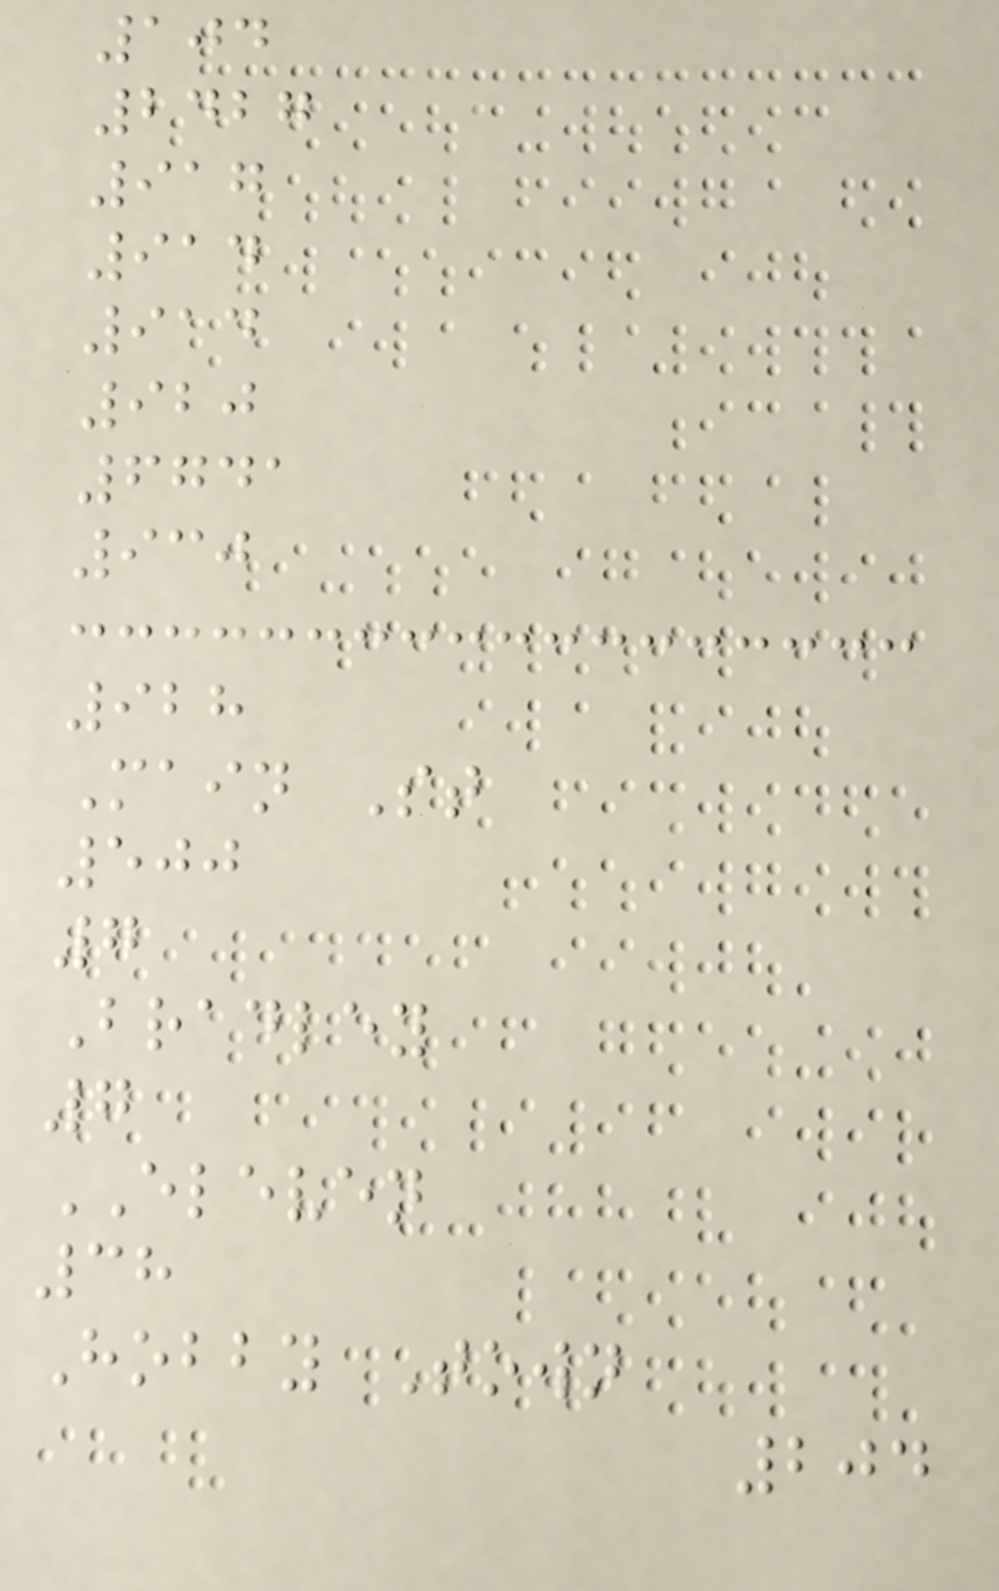104
2427
917
914
914
920
6741
930
928
Main St
500
7
Bradley
7
ELEVEN
38
Hobby Town
204
